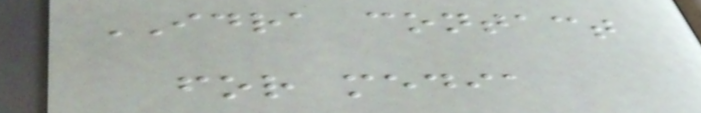IDRA contact
for media
